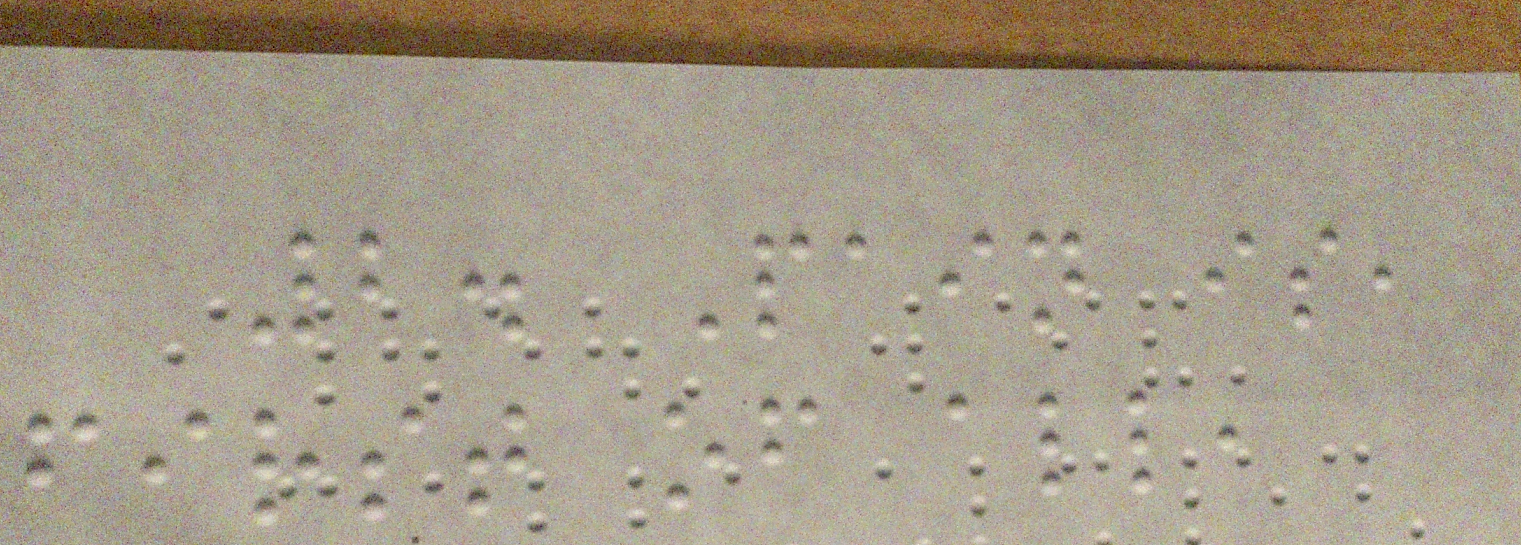2. Pain is,
first of all,
